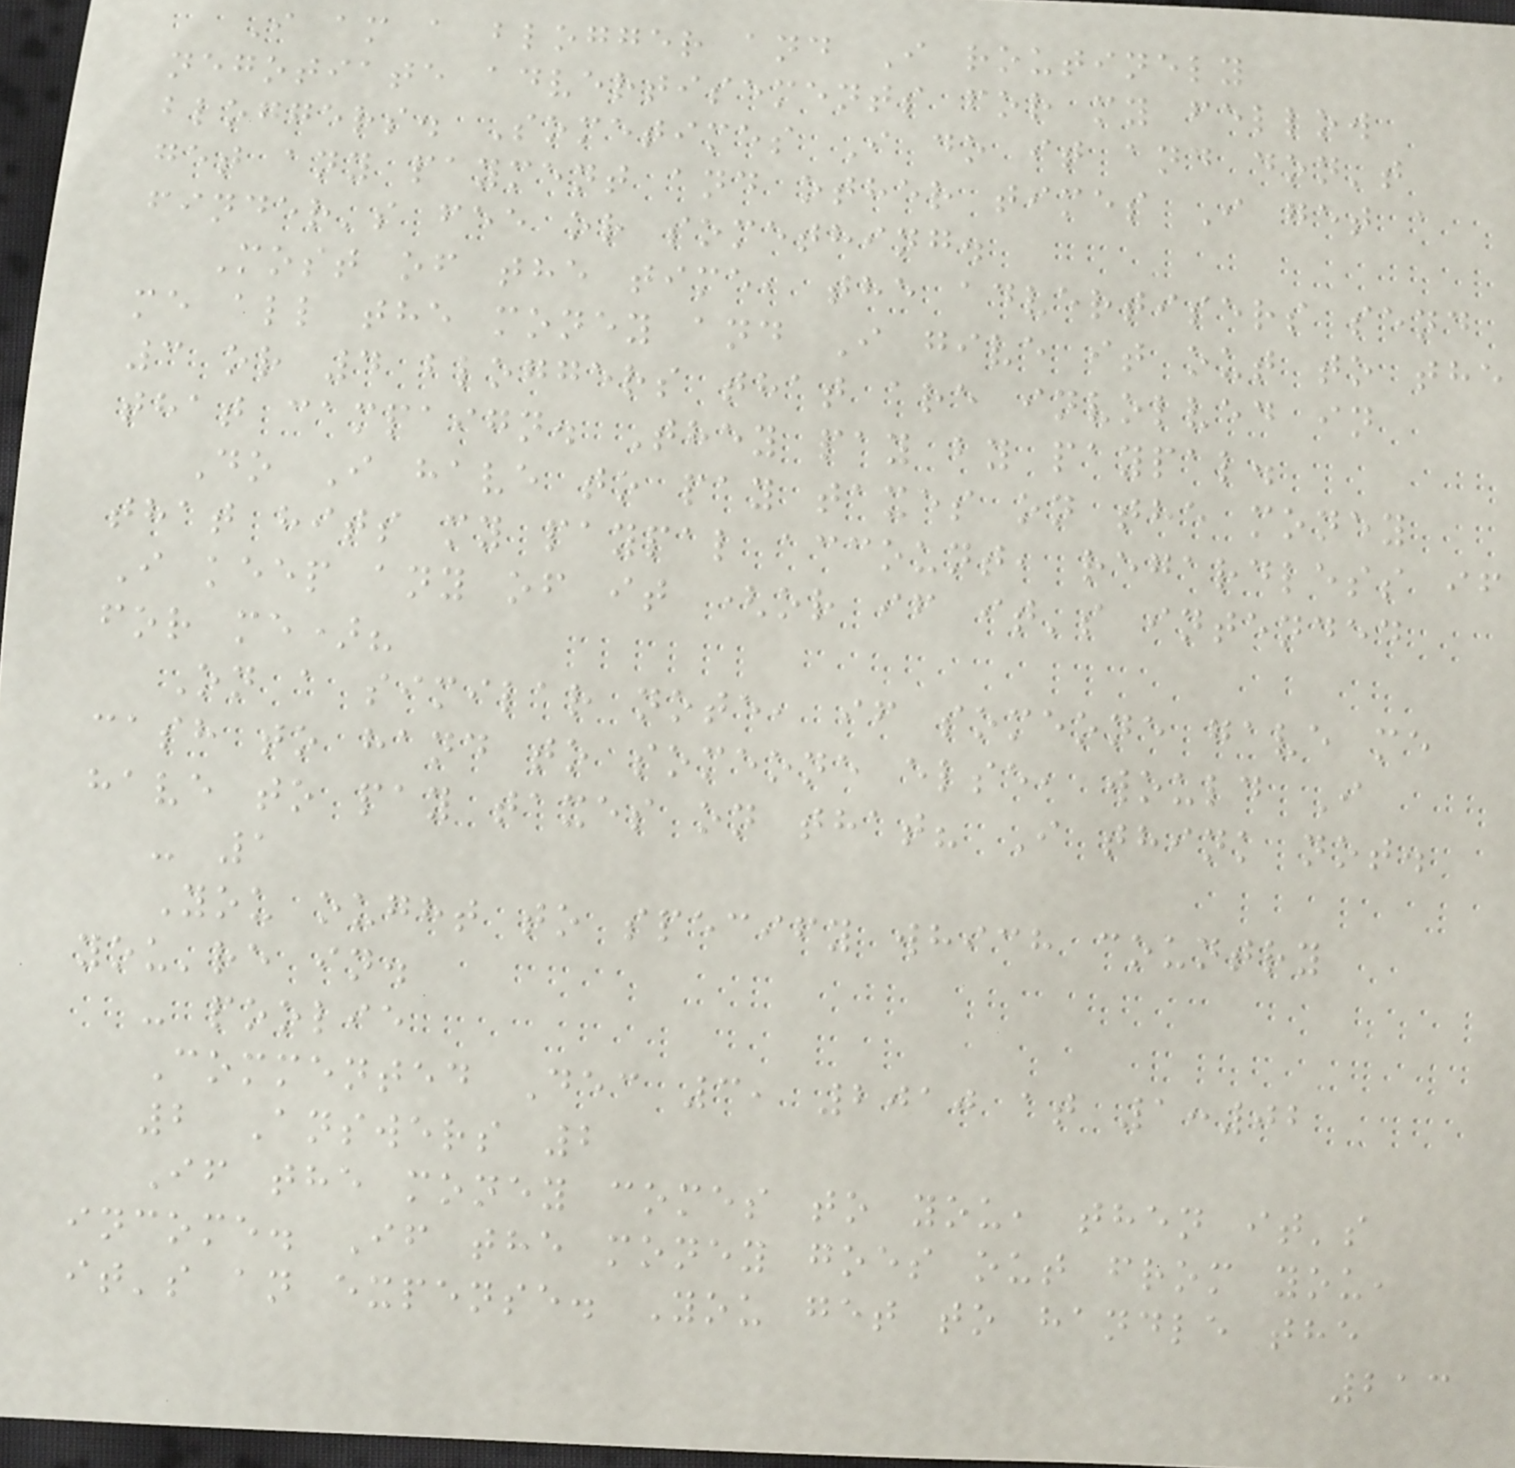I am a blogger and I routinely
negotiate advertisements for my fellow
bloggers. Sometimes I do it and don't
get any payment and other times I get a
finder's fee or something.
Most of the time, the advertisers send
me all the money and I give it out to the
3 or 4 bloggers that are involved in
that campaign. They pay by paypal.
Do I have to pay taxes on the money
that hits my paypal account, regardless if
I keep any of it (or if it's intended
for me)?
On a similar note, if someone gave me
cash to hand to someone else, would I
have to pay taxes on that? I think not.
- 1
You ought to specify which country
you're in.
- poolie
Commented Dec 3, 2010 at 1:02
2 Answers 2
If the money comes to you, then it's
income. If the money goes out from you,
it's an expense. You get to handle the
213
